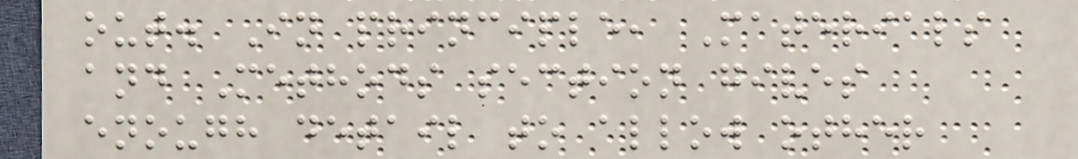out. In principle, Materials
and Methods section gives
enough detail to allow other
